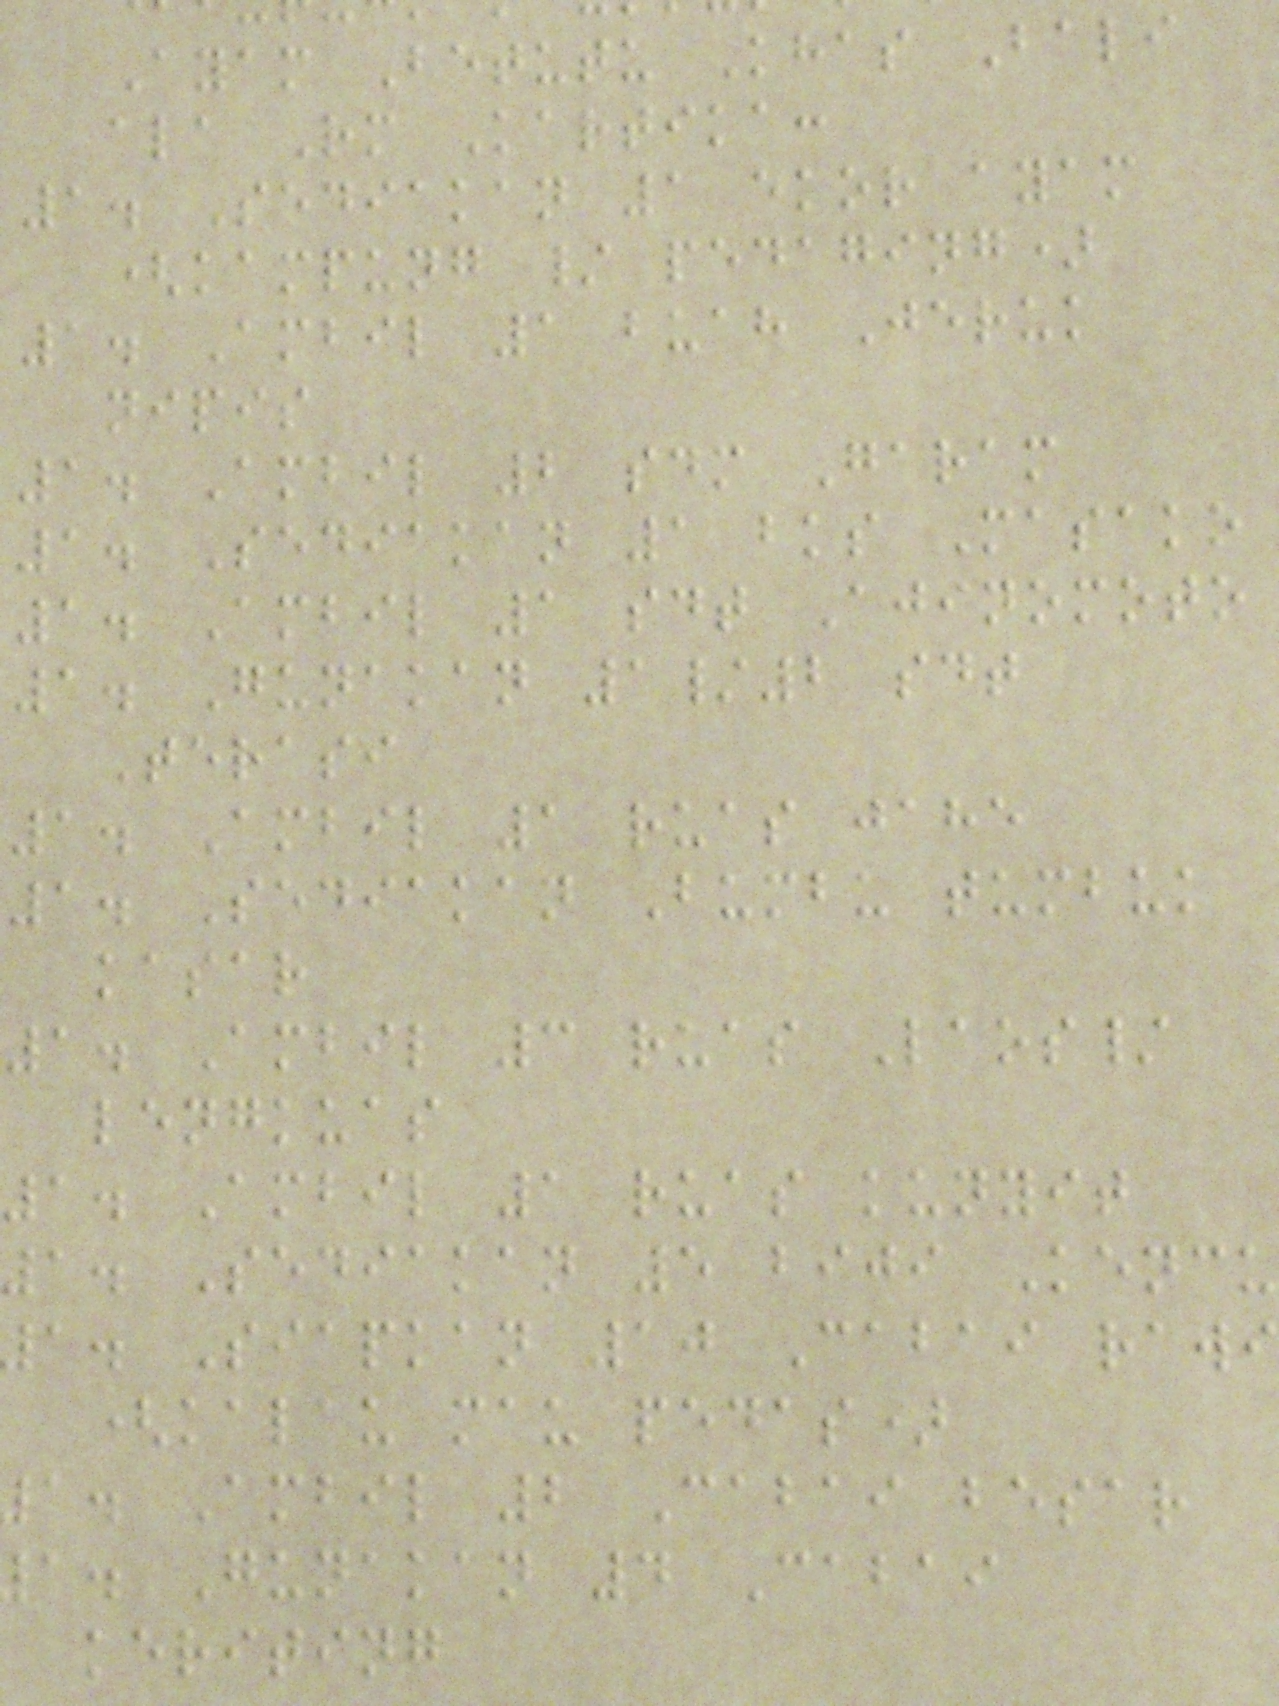Ayam Betutu Khas Bali
ala Rm Kartika:
1. Sediakan 1 ekor ayam
(kampung / pedaging)
1. Ambil 1 buah Jeruk
nipis
1. Ambil 2 sdm Garam
1. Sediakan 1 bks Masako
1. Ambil 1 sdt Ajinomoto
1. Gunakan 1/2 sdt
Terasi
1. Ambil 1 ruas jahe
1. Sediakan Bumbu tumbuk
kasar
1. Ambil 3 ruas Laos/
lengkuas
1. Ambil 1 ruas kunyit
1. Sediakan 5 biji Kencu
1. Siapkan 10 Cabai rawi
(kalau mau pedas)
a. Ambil 2 Cabai besar
a. Gunakan 4 Cabai
keriting
